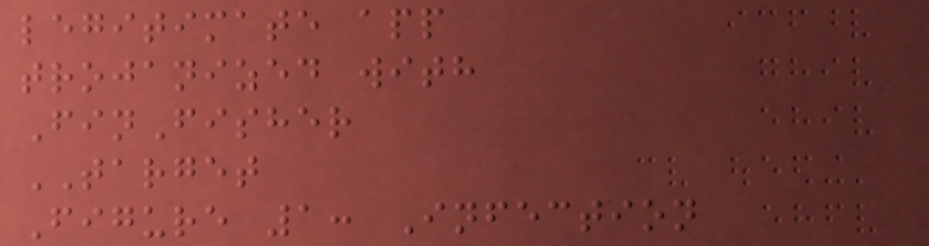legitimate app
trojanized with
FinFisher
TARGET
Figure 1: Infection
